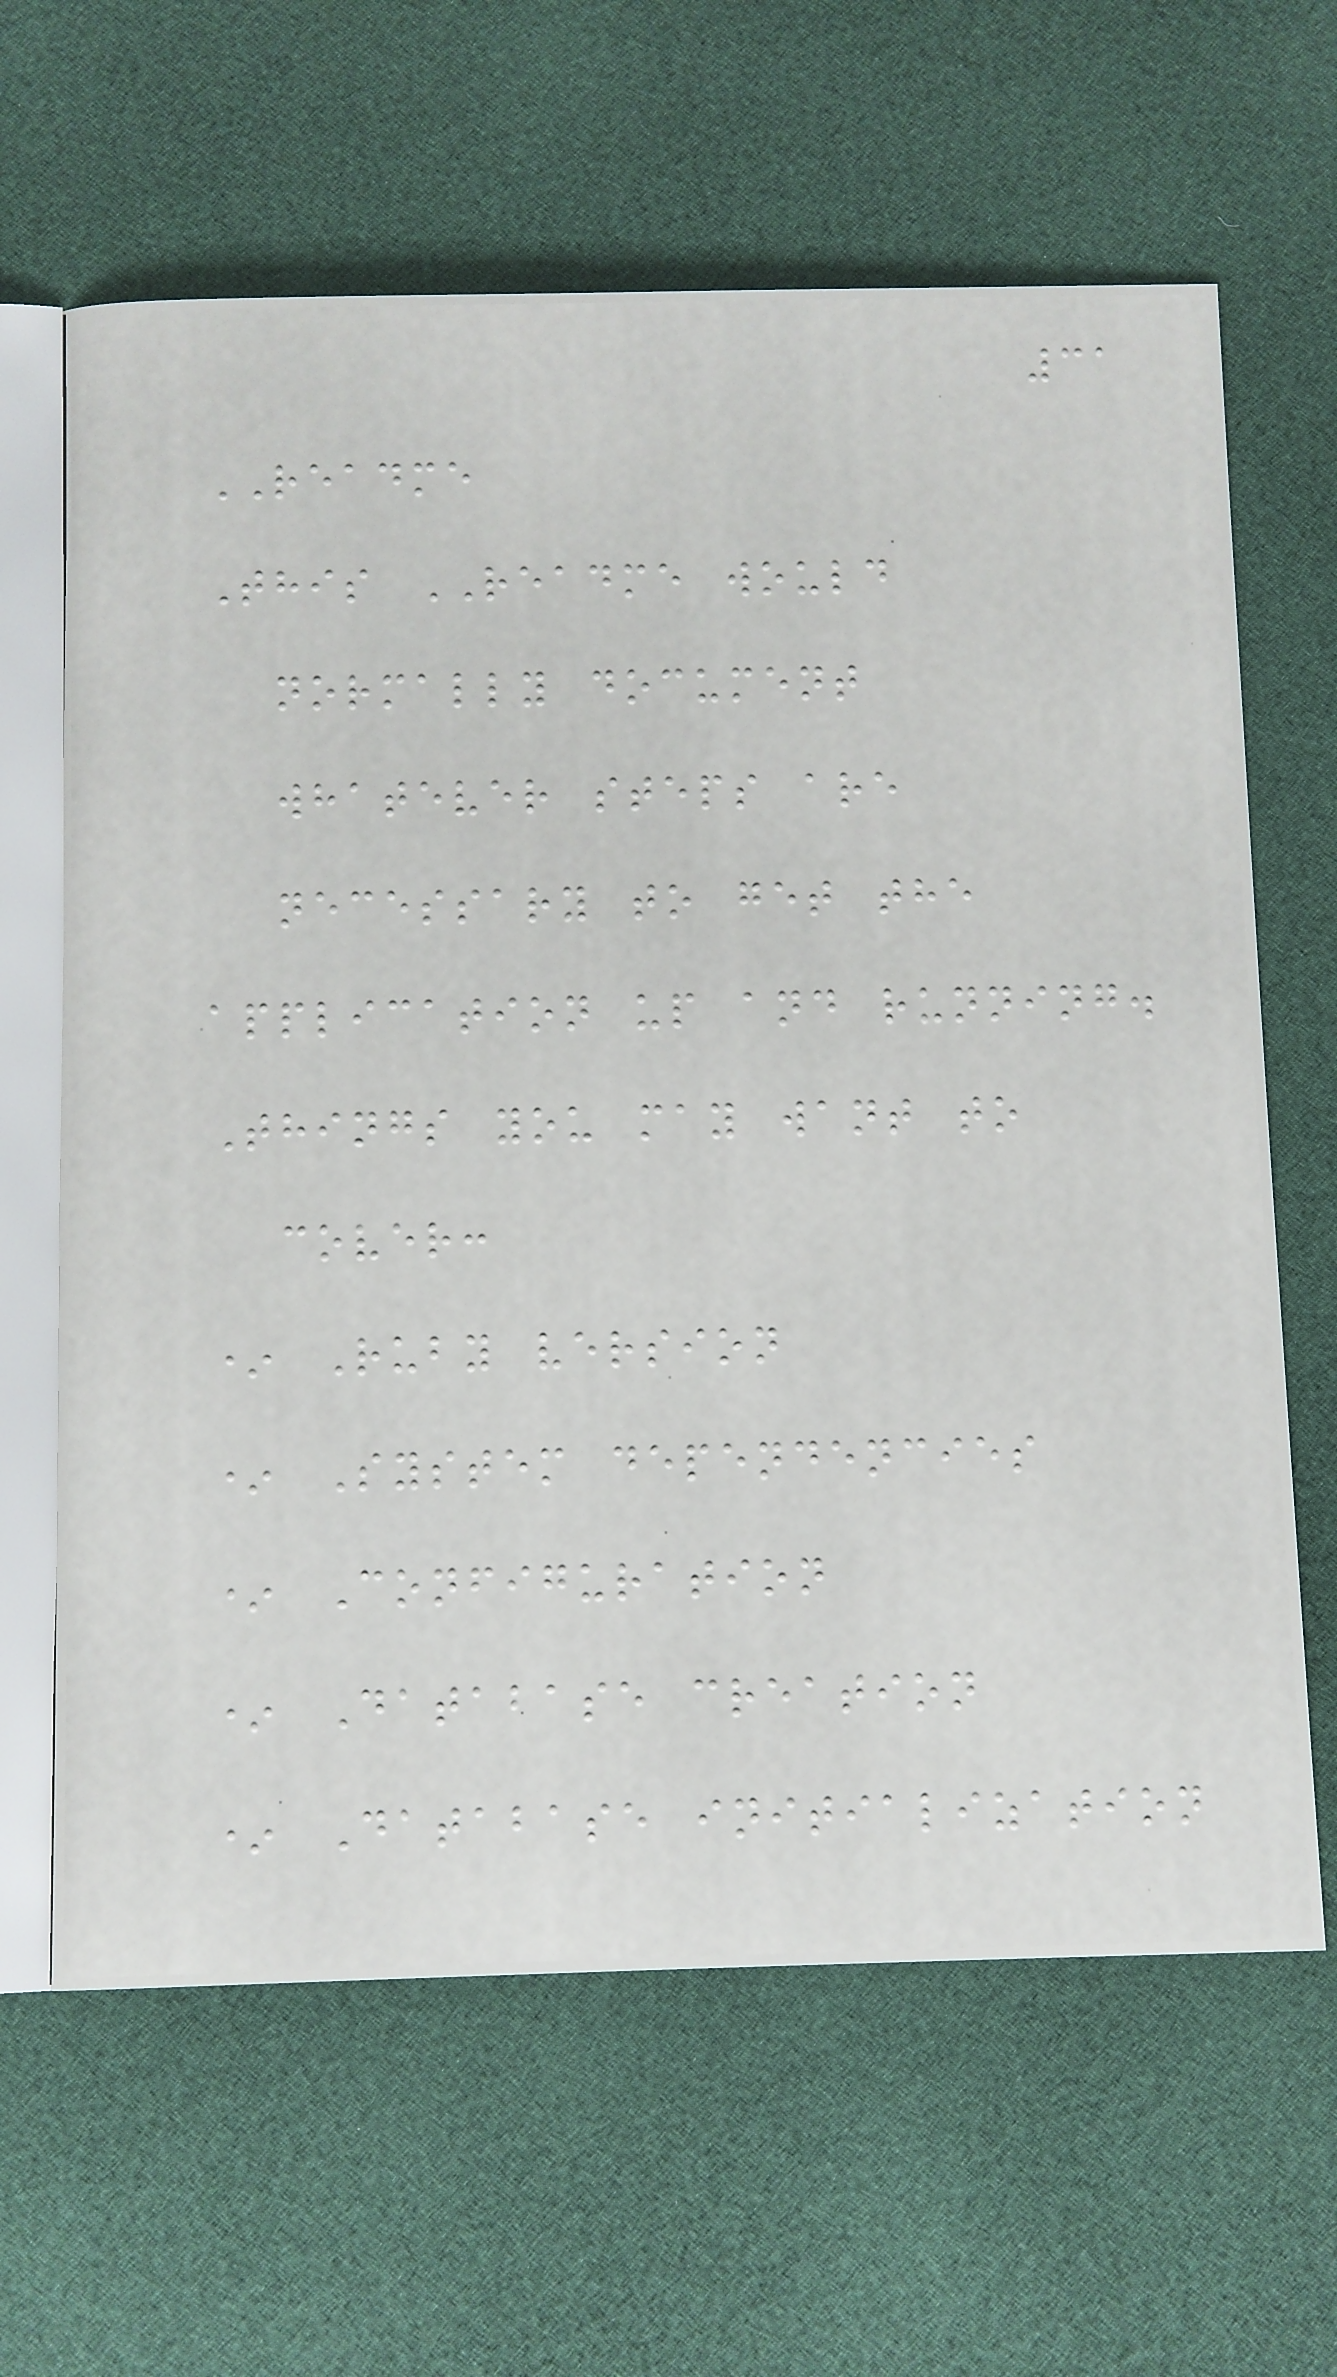31
README
This README would
normally document
whatever steps are
necessary to get the
application up and running.
Things you may want to
cover:
* Ruby version
* System dependencies
* Configuration
* Database creation
* Database initialization
